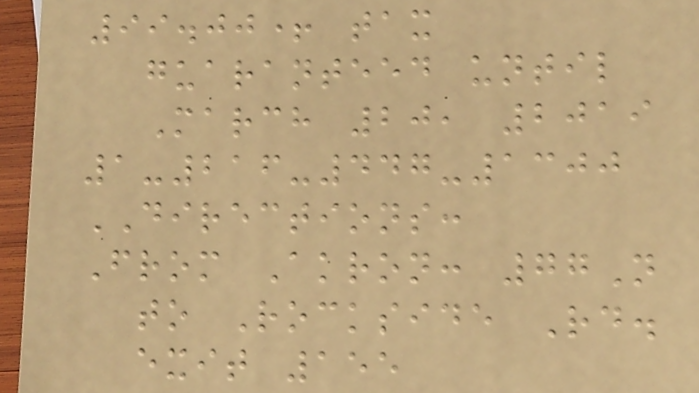99.00+ tax
guaranteed until
March 20, 2019
1-216-447-1300
DIRECTIONS:
From Akron: 77N
to Rockside Rd.
exit 155
